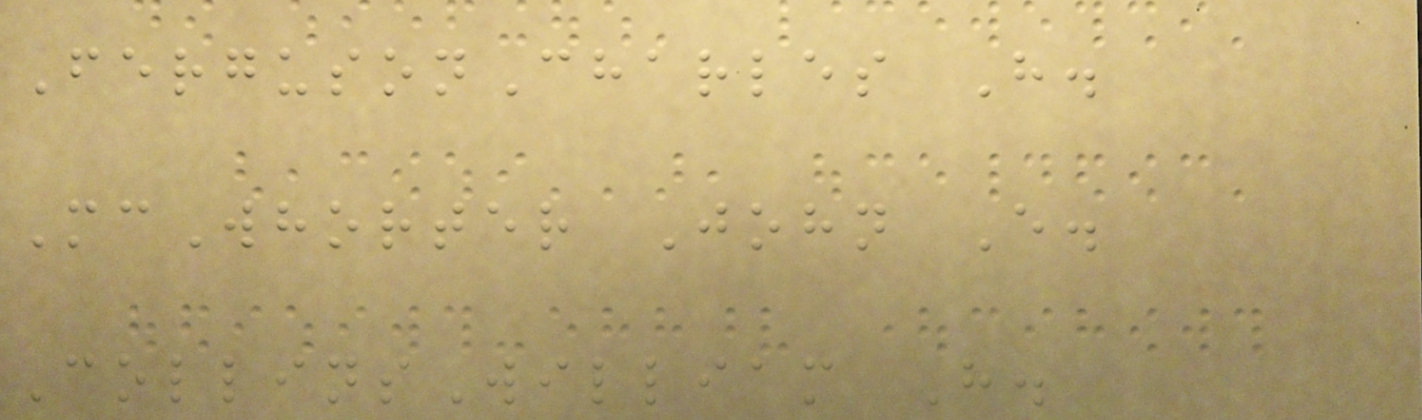FergusonCharles H.
McWhorter John E.
CollinsWilliam H.
